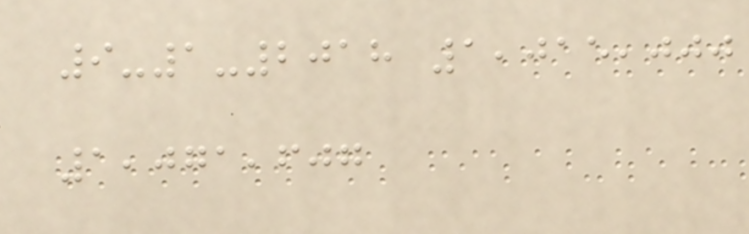9-1-2018 1,015,000
1,071,607
